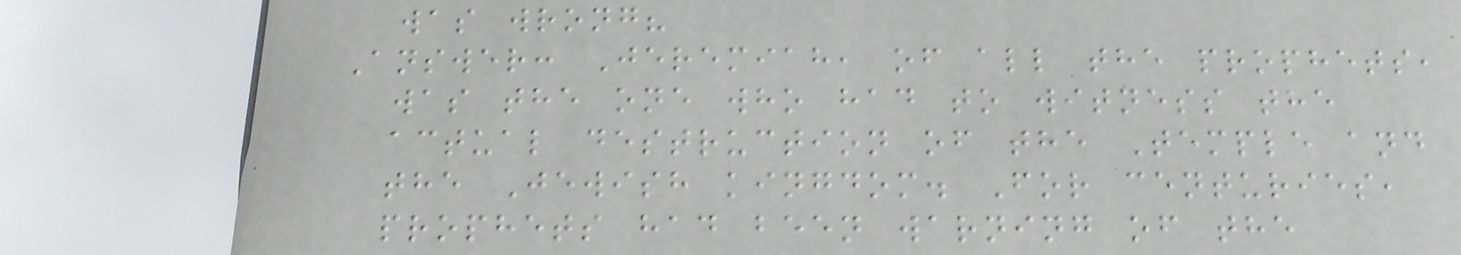was wrong?
Answer: Jeremiah, of all the prophets,
was the one who had to witness the
actual destruction of the Temple and
the Jewish kingdom. For centuries,
prophets had been warning of the
